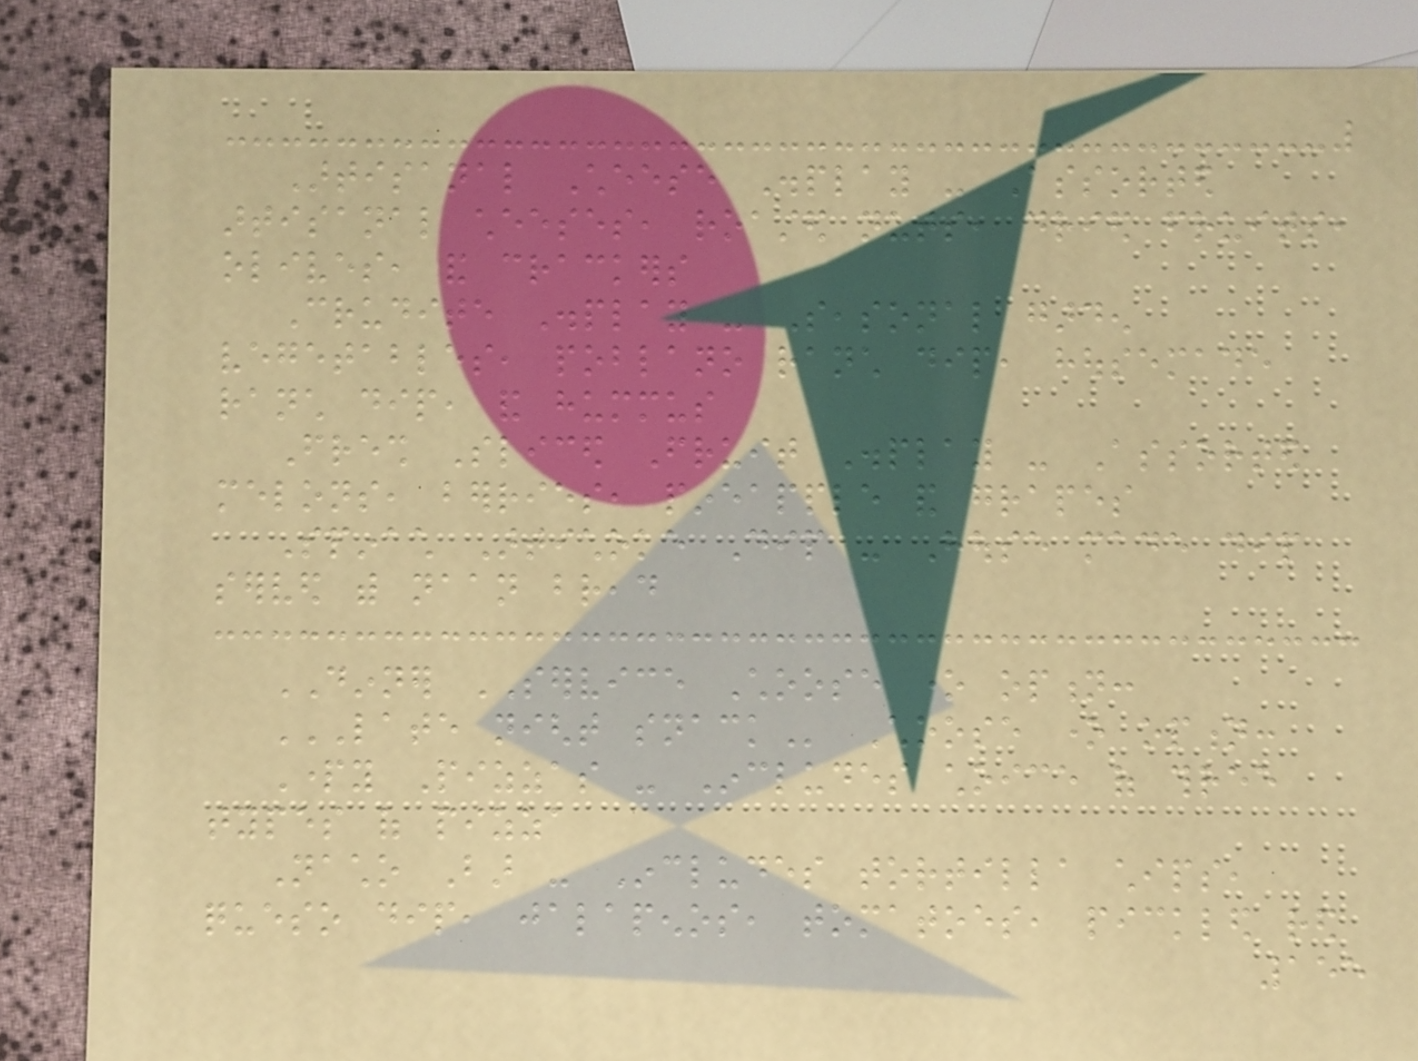Artisanal Cheese Display - Assorted
artisanal cheeses, roasted nuts, dried fruits,
olives, and crackers
Crudite Display - Seasonal garden
vegetables, poblano ranch dip, housemade
ranch dip, and hummus
Fresh Sliced Fruit Display - Assorted
melons, berries, pineapple and grapes
Spinach Artichoke Dip - House made dip
served with naan bread
DINNER SERVICE Choose one option:
LATE NIGHT SNACK Choose one option:
Party Pizzas - Includes choice of three
types of pizza
Nacho Bar - Includes tortilla chips,
queso dip, jalapenos, tomatoes, pickled red
155
